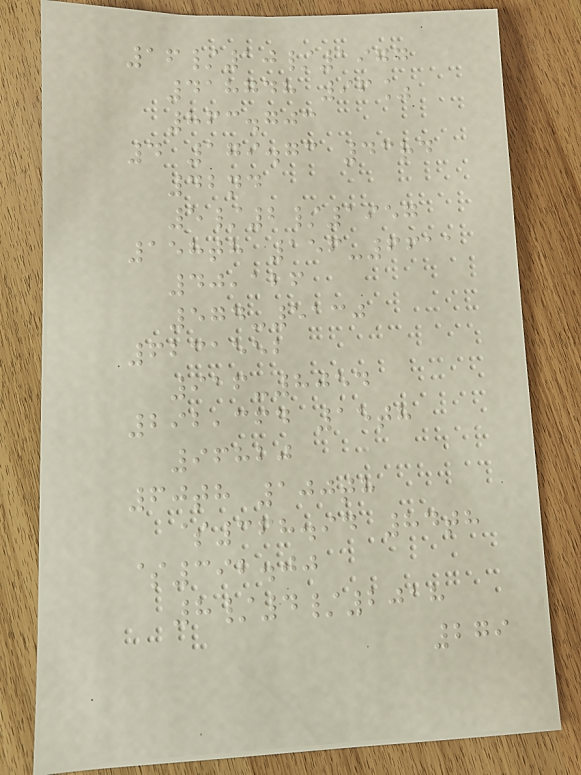16/10/1977
418748 96%
863.703
4 179.73 43rd
42nd
5/2/1957
158th 156-6611
40,126
574-5130
6231552
916-8054
292,364 15th
96820
60th 100th
$368.94 84th
$392.00
8/4/2018
279
